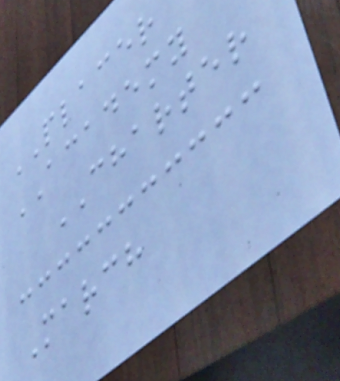PLACER
ACADEMY
CHARTER
March
